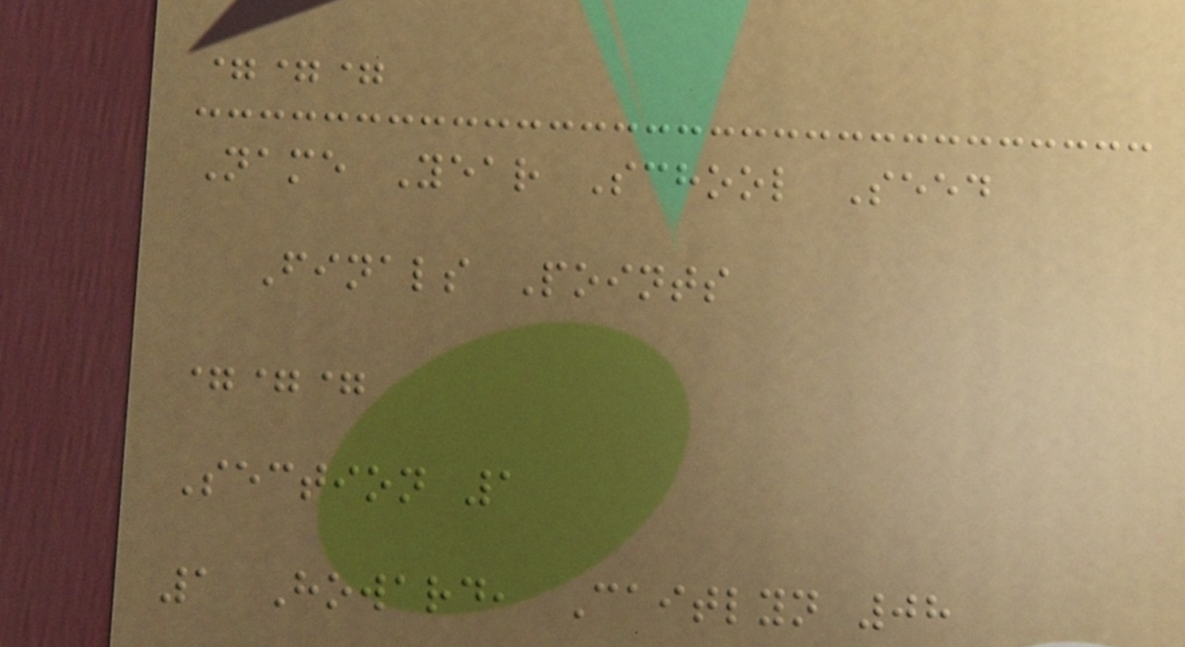===
Name Year School Seed
Finals Points
===
Section 1
1 Howard, Caitlyn 08
